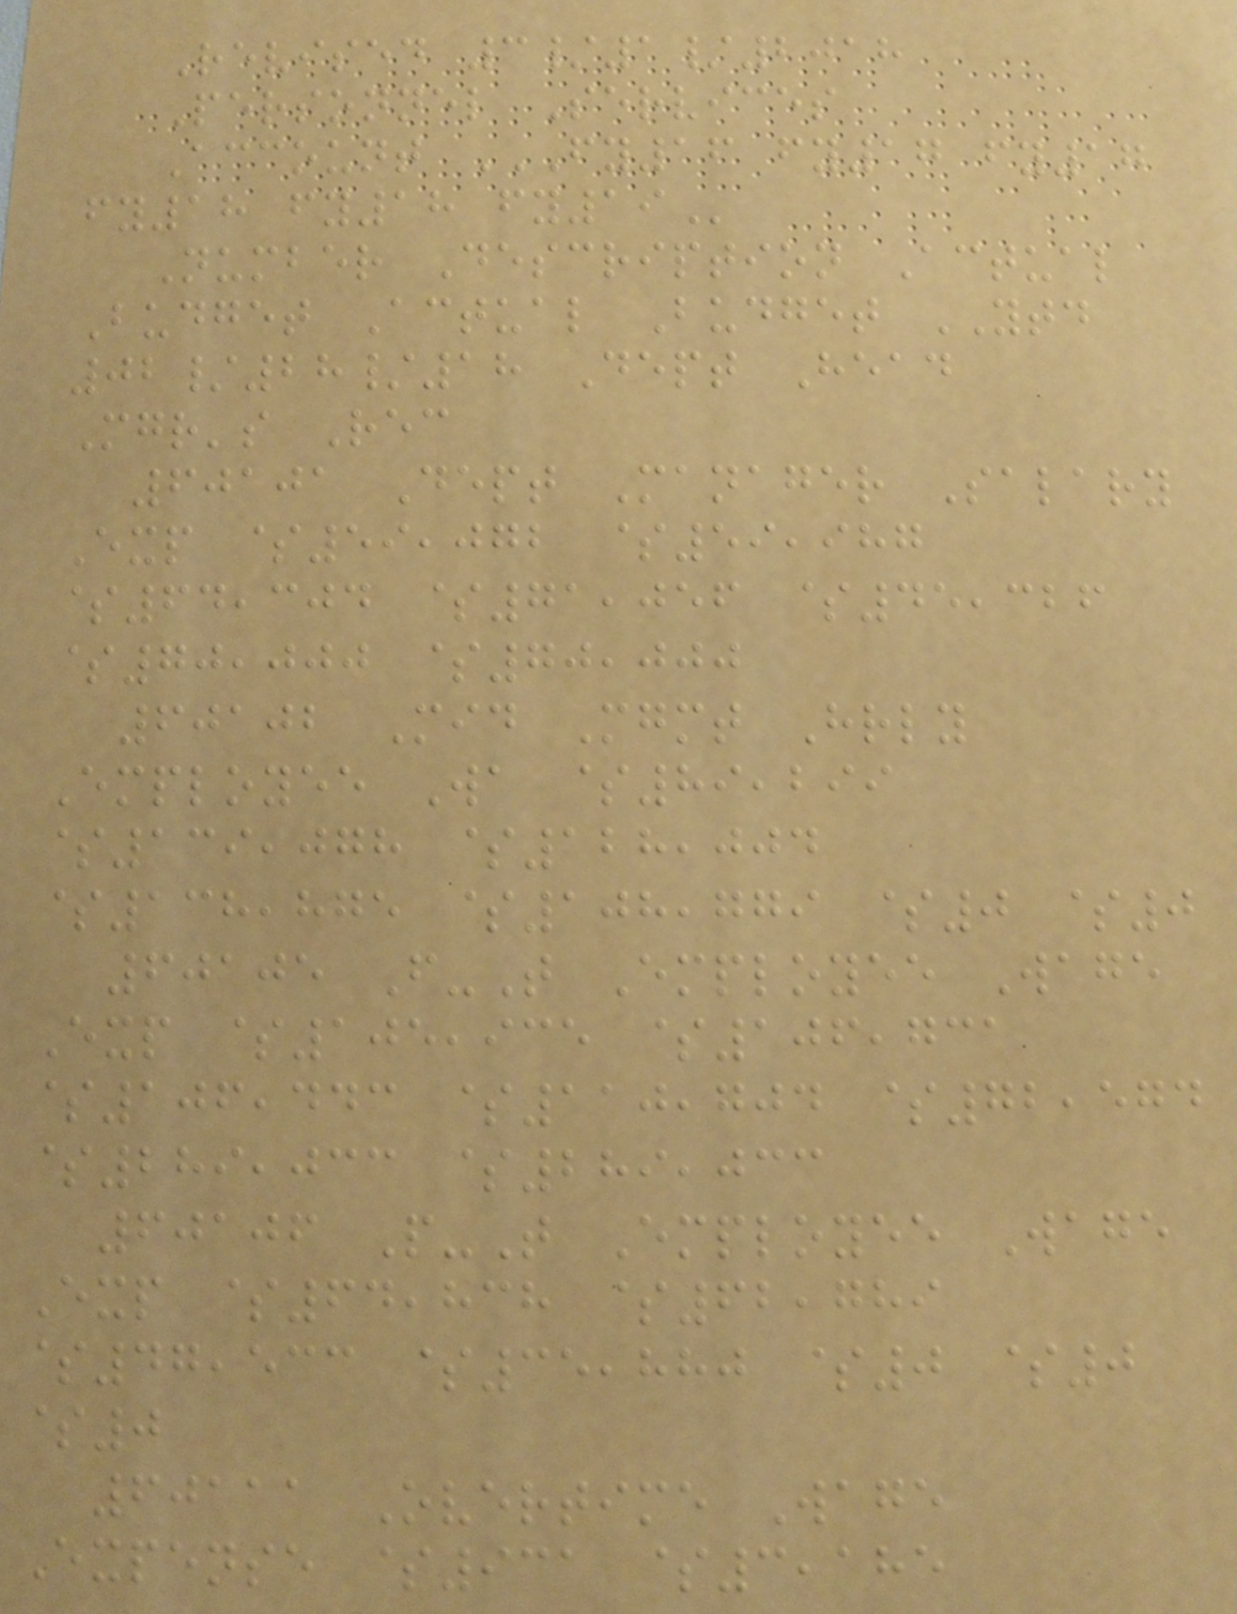Revised 3/1/2018
Personnel Services
Account FY16 FY17 FY17
FY18 FY18 FY19
Number Description Actual
Budget Actual Budget YTD
02/28/18 Dept Head
Mgr's Rec
60101 Dept Manager Salary
Exp $59,072 $59,987
$64,304 $71,056 $45,326
$70,000 $70,000
60102 Mid Mgmt Hrly
Employee Wa $89,299
$139,078 $128,004
$138,875 $108,779 $0 $0
60105 F-T Employee Wage
Exp $105,935 $106,731
$106,443 $110,704 $72,574
$289,033 $289,033
60106 P-T Employee Wage
Exp $64,838 $62,789
$47,533 $35,880 $0 $0
$0
60111 Overtime Wage
Expense $931 $3,185
